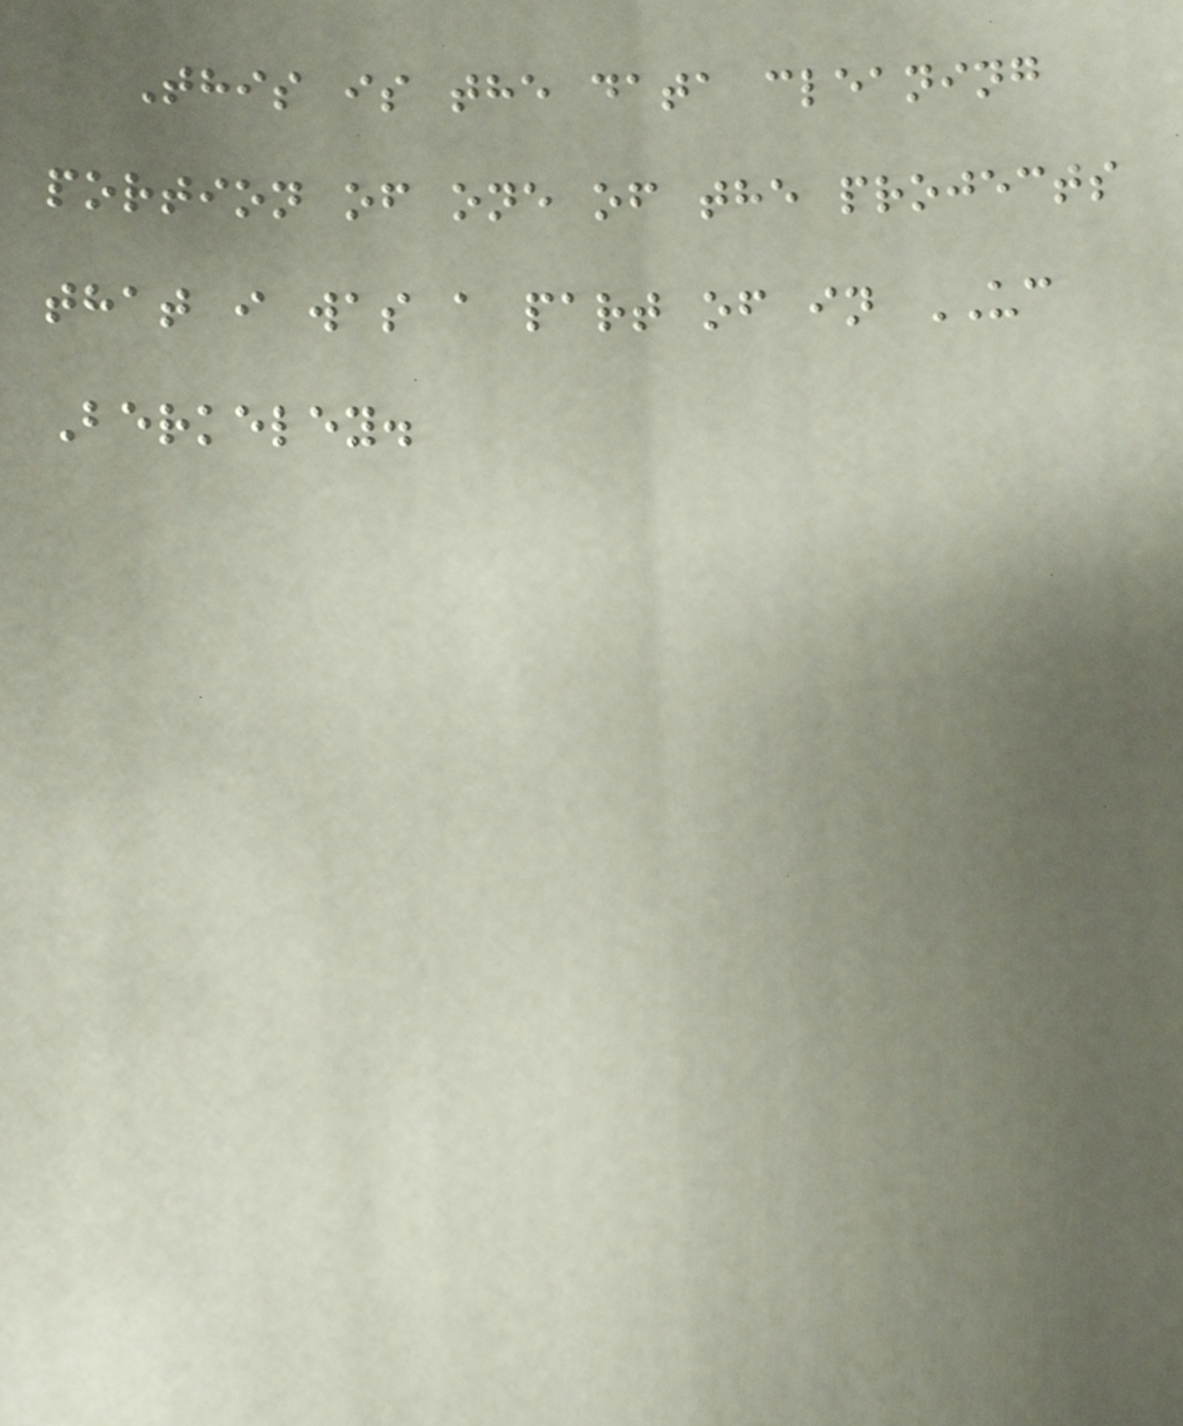This is the data cleaning
portion of one of the projects
that i was a part of in UC
Berkeley.
